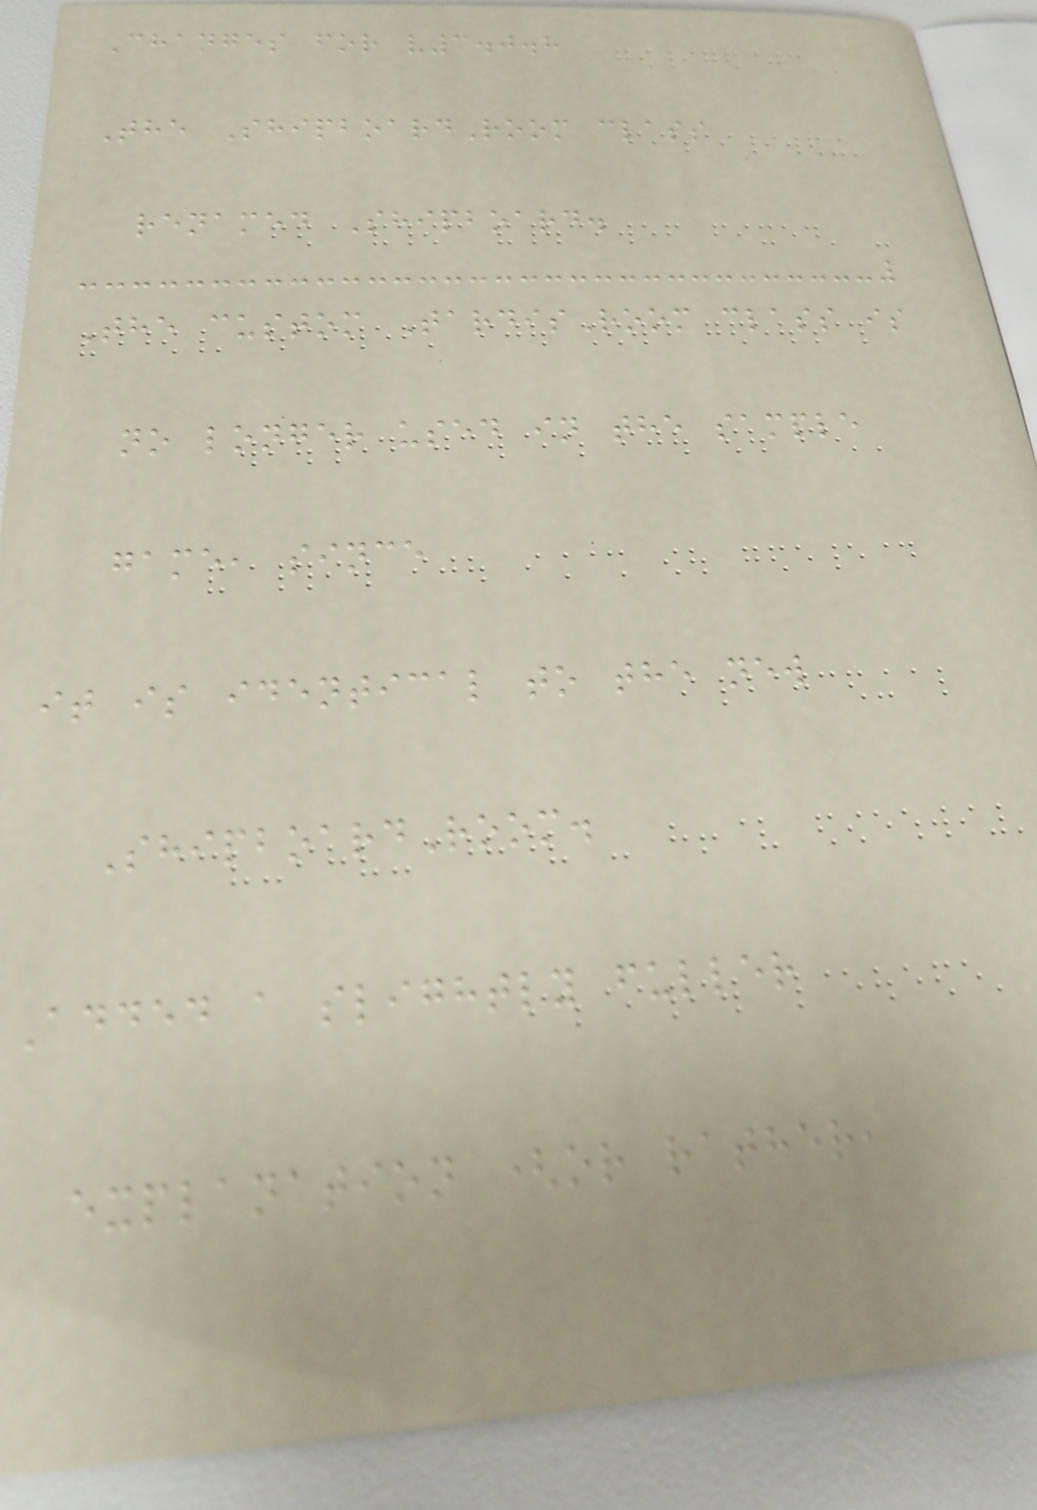Changes for v3.0.8
The ShipboardRoom class
renamed Shipboard.
The custom TardisRoom class is
no longer used in the sample
game, since
it is identical to the new
ShipboardRoom.
Added a slightly fuller
explanation (or rather,
